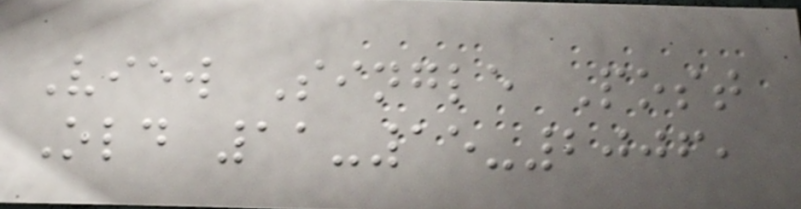View Single Post
Old 11-15-2006,
